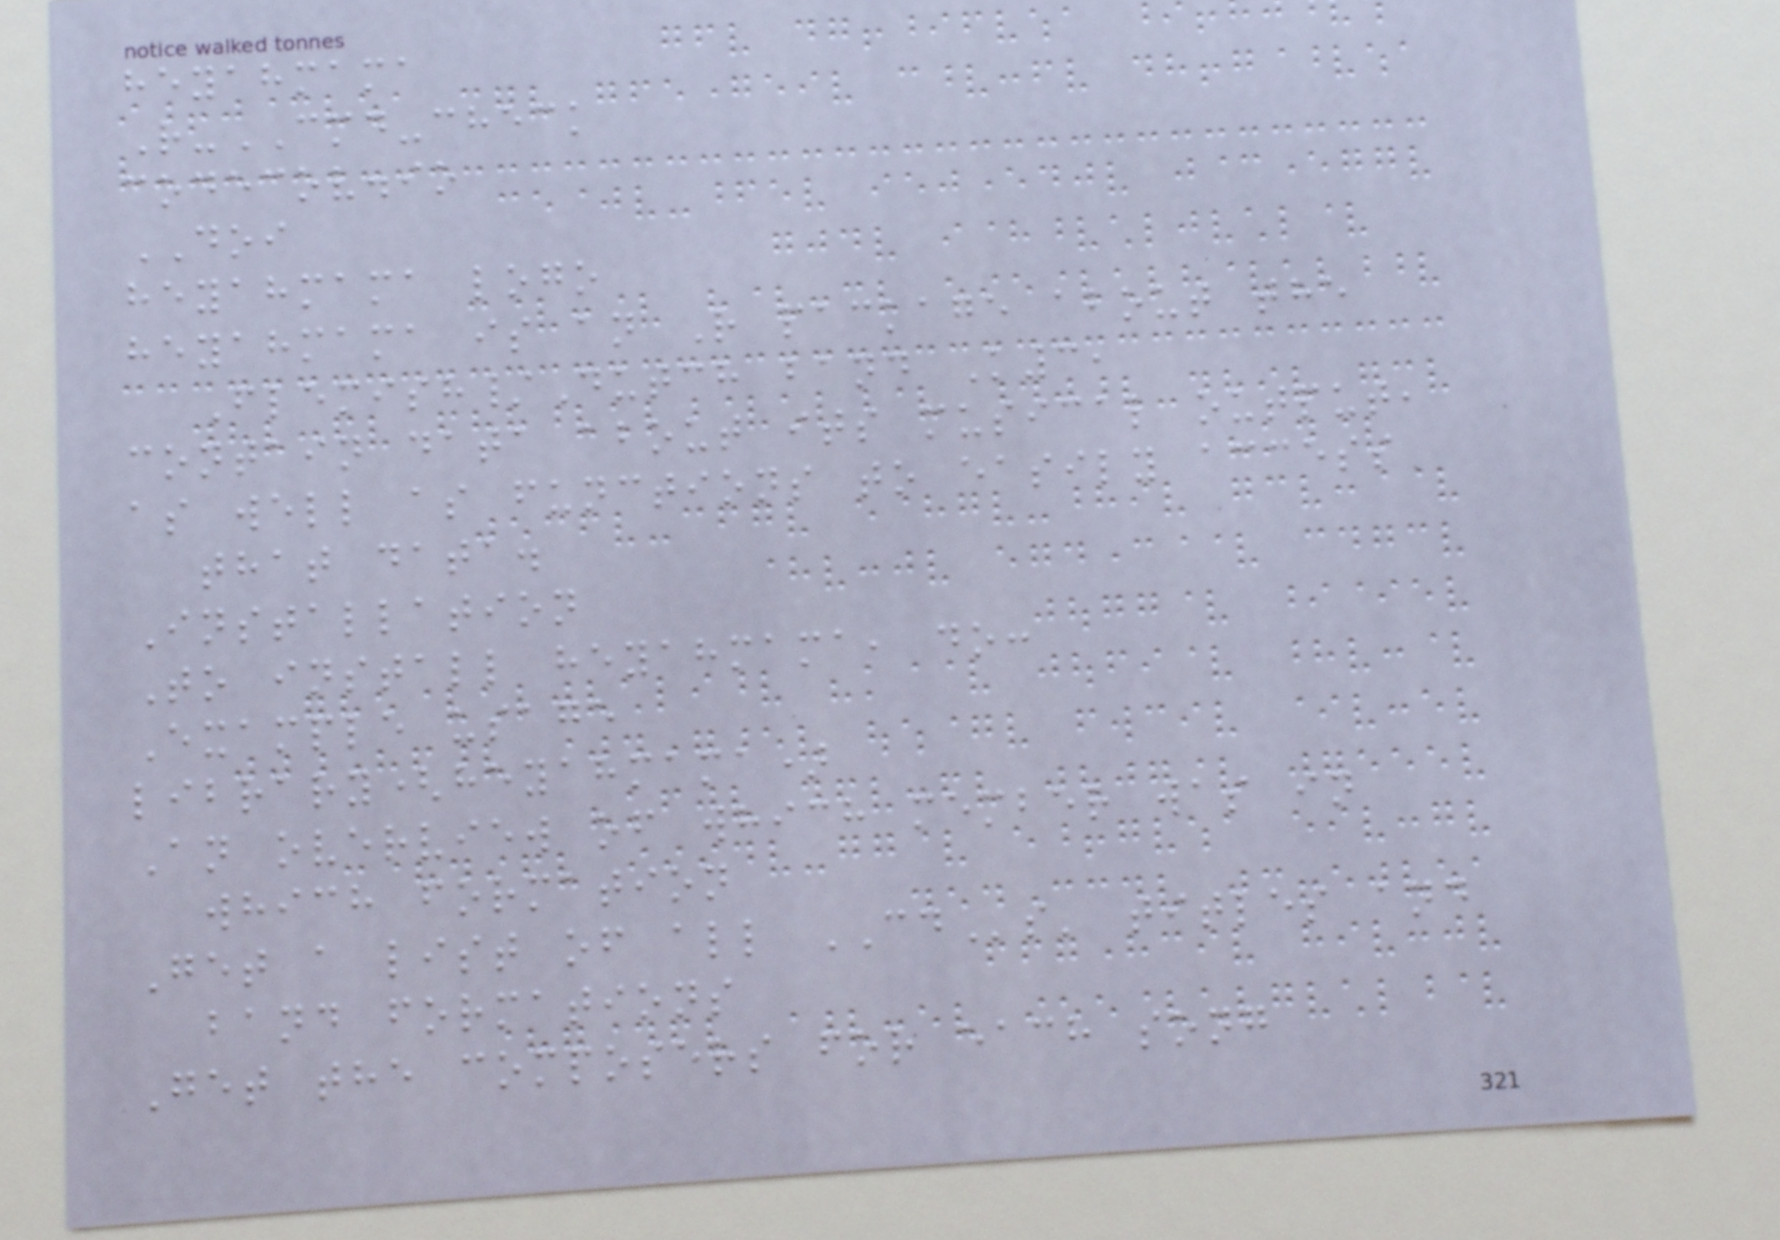heyahmama
R-CMD-check
codecov.io
DOI
heyahmama logo
heyahmama is an R package about the
Flemish/Dutch band K3,
contain data about its musical output,
as well as functions to easily access
that data.
Installation
To install heyahmama, do:
Example usage
library(heyahmama)
An overview of which member was in
which formation
Get a list of all CDs' titles and
band formations
Get the composers for each song
